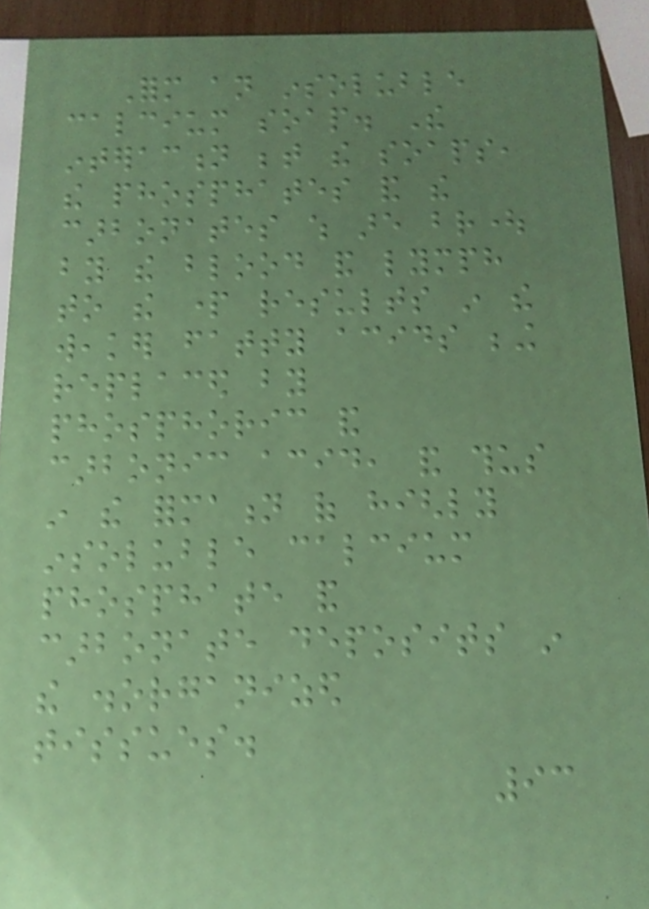Form an insoluble
calcium soap. The
interaction between the soaps,
the phosphates and the
carbonates which are brought
by the blood and lymph
to the part results in the
weaker fatty acids being
replaced by
phosphoric and
carbonic acid, and thus
in the formation of highly
insoluble calcium
phosphate and
carbonate deposits in
the disorganized
tissues.
93
